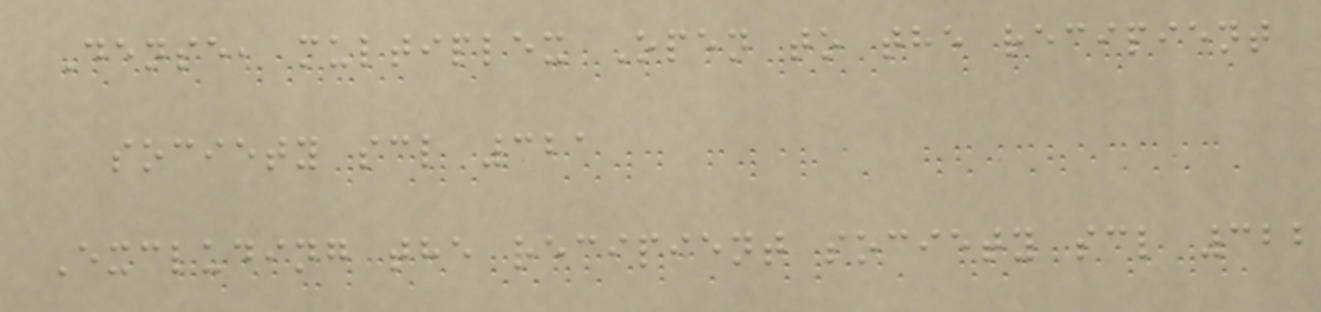Dense, multiplex Open to the recipient
society scl 321
Excluding the recipient society scl 322
